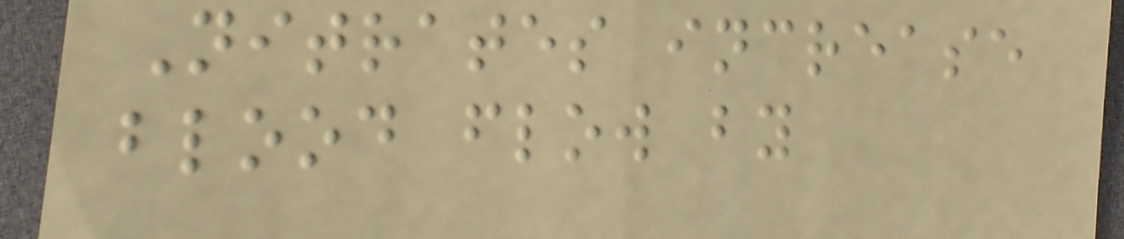Nitrates increase
blood flow by
